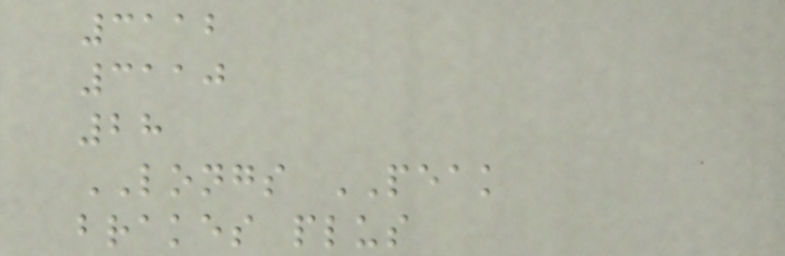3112
3110
28
LONGS PEAK
brakes plus
